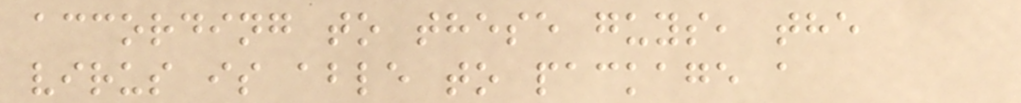according to these guys, the
virus is able to package a
